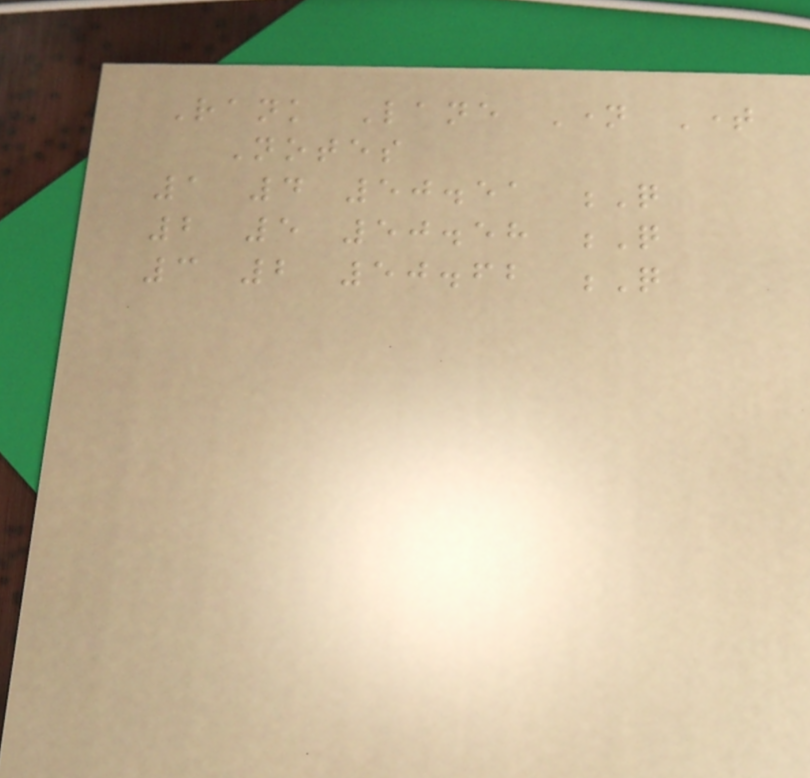Rank Lane Name Time
Notes
1 4 50.51 Q
2 5 50.58 Q
3 2 50.62 Q
